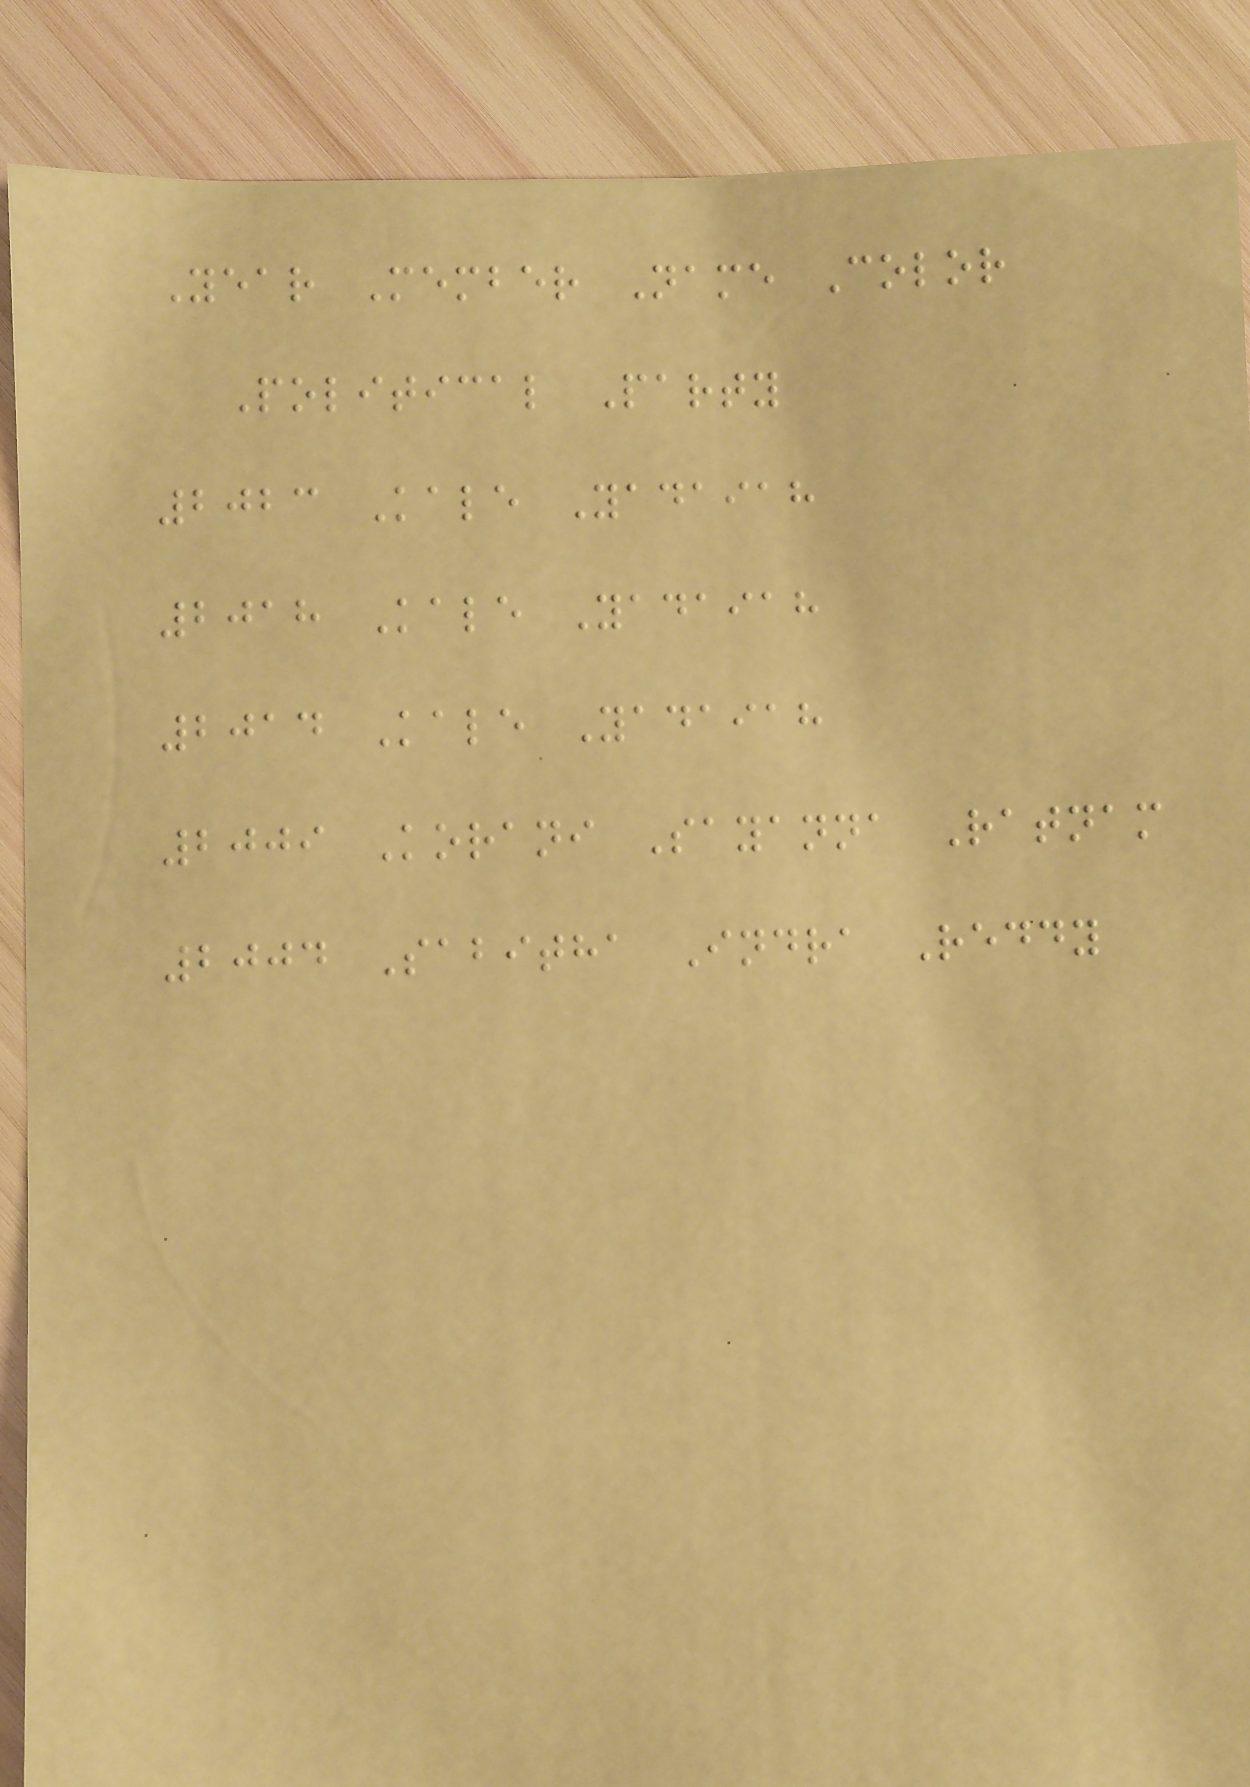Year Member Name Color
Political Party
2023 Kale Yadaiah
2018 Kale Yadaiah
2014 Kale Yadaiah
2009 Korani Sayanna Ratnam
2004 Sabitha Indra Reddy
